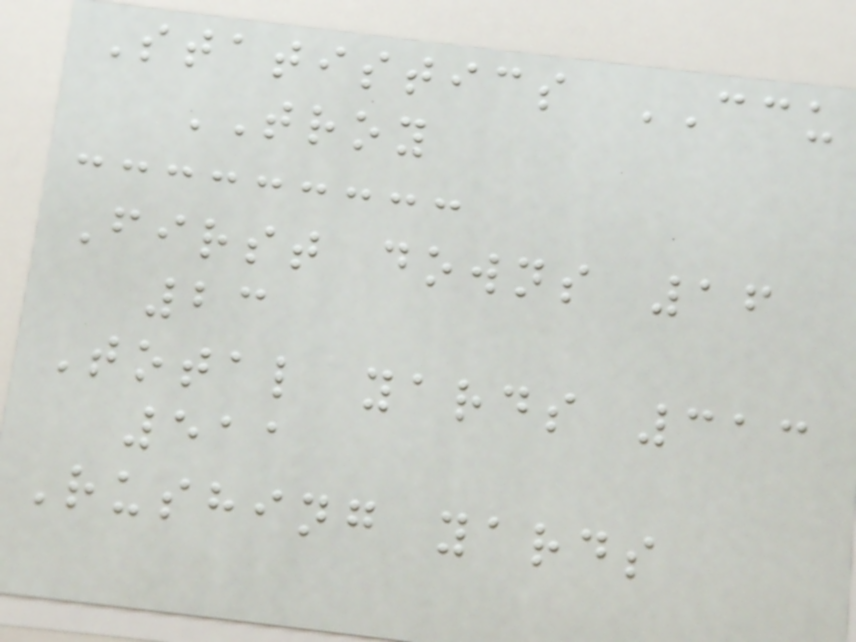Statistics CCU
TROY
First downs 16
23
Total yards 313
511
Rushing yards
